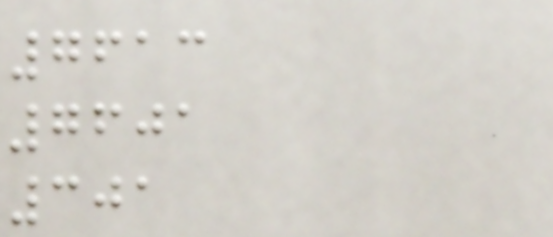7613
7601
301
